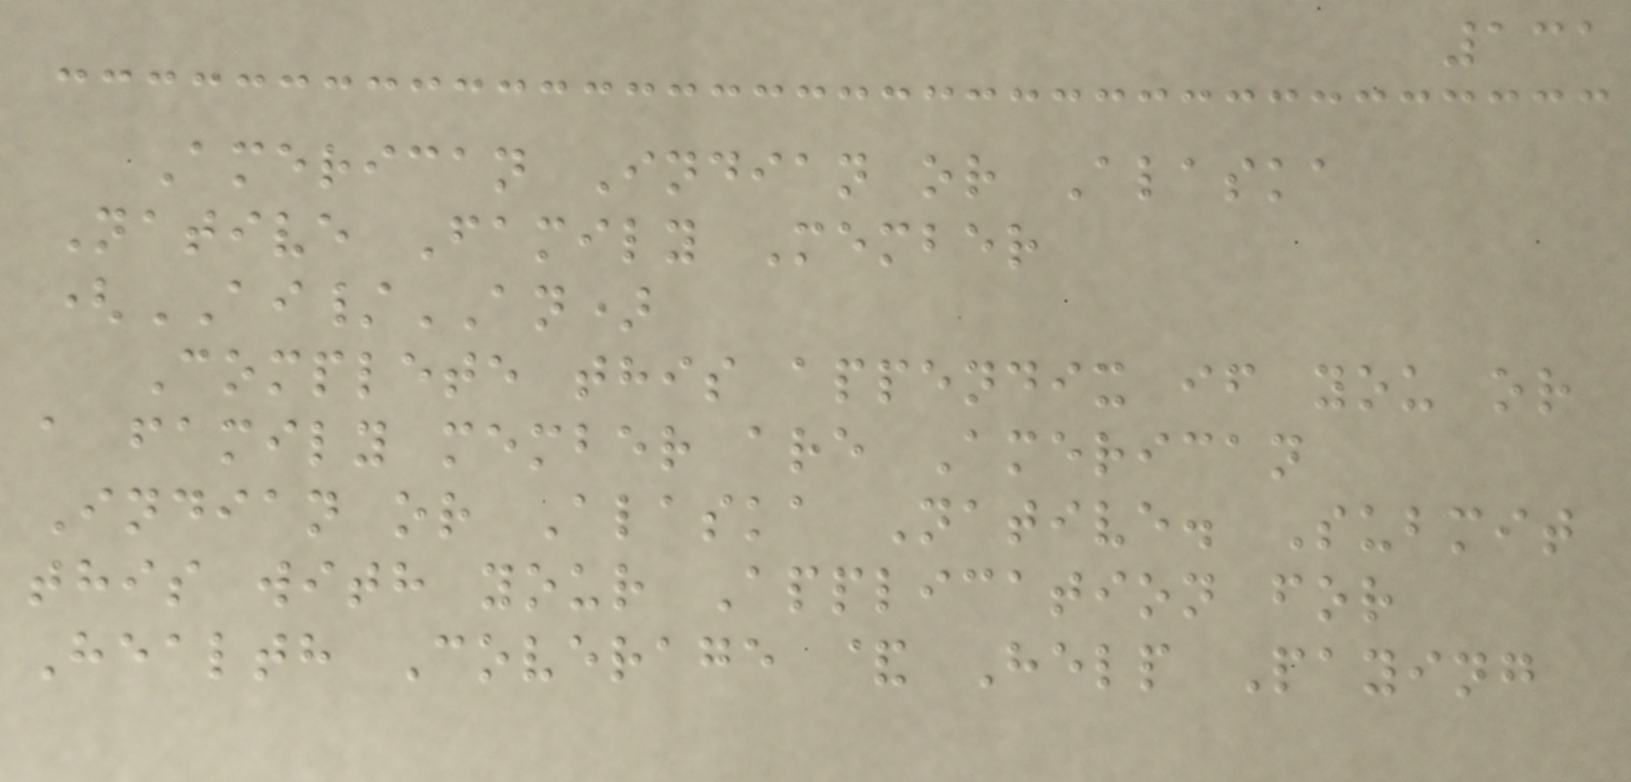131
American Indian or Alaska
Native Family Member
(AI/AN)
Complete this appendix if you or
a family member are American
Indian or Alaska Native. Submit
this with your Application for
Health Coverage & Help Paying
